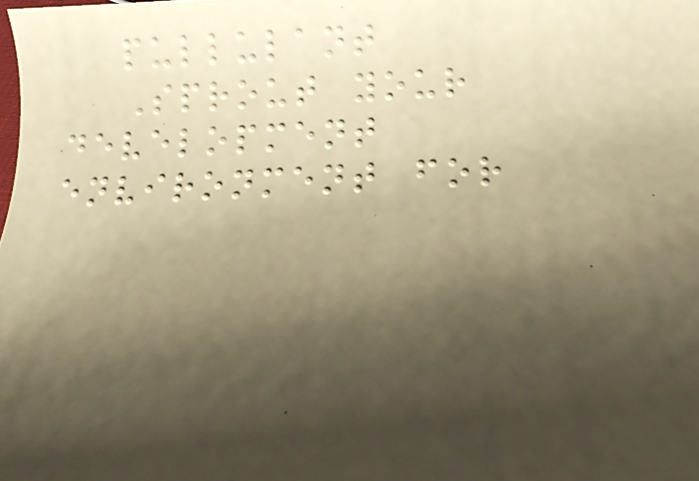pullulant
Sprout your
development
environment for
